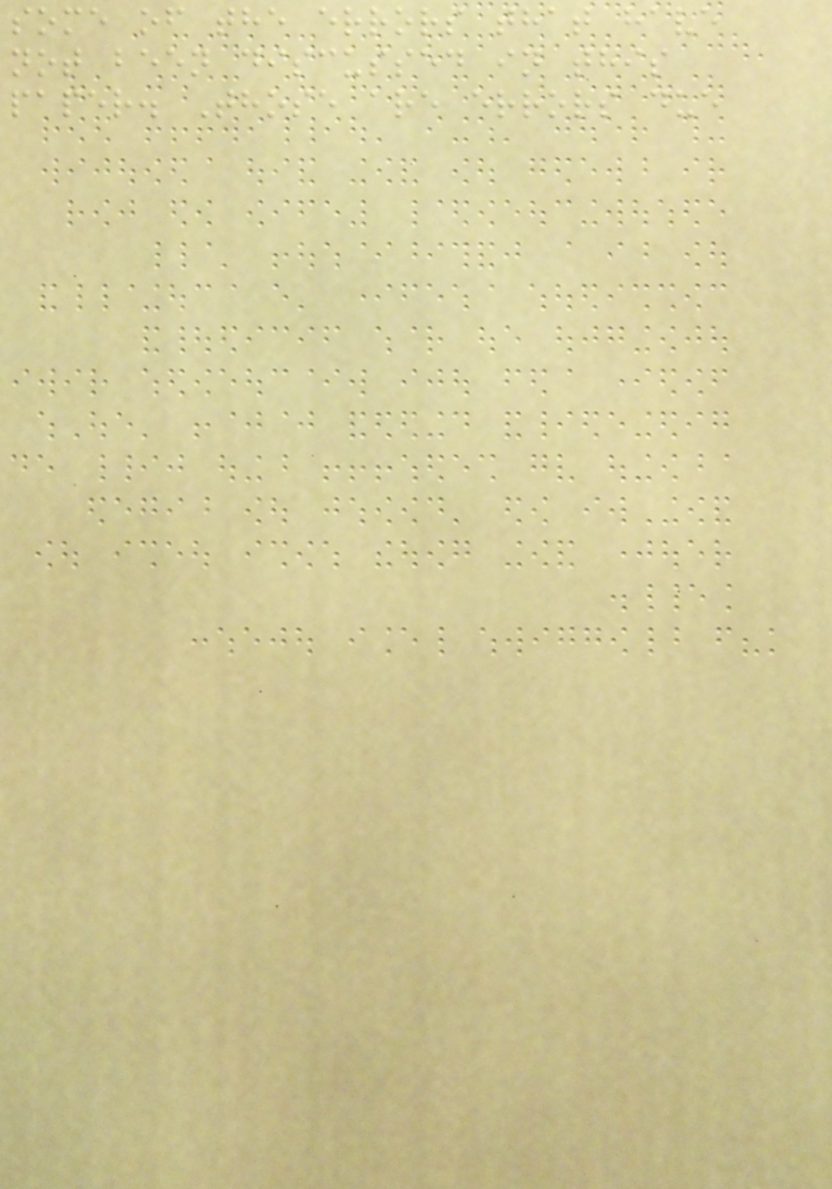some of the errors that have
not been discussed in this
paper. Those are errors due
